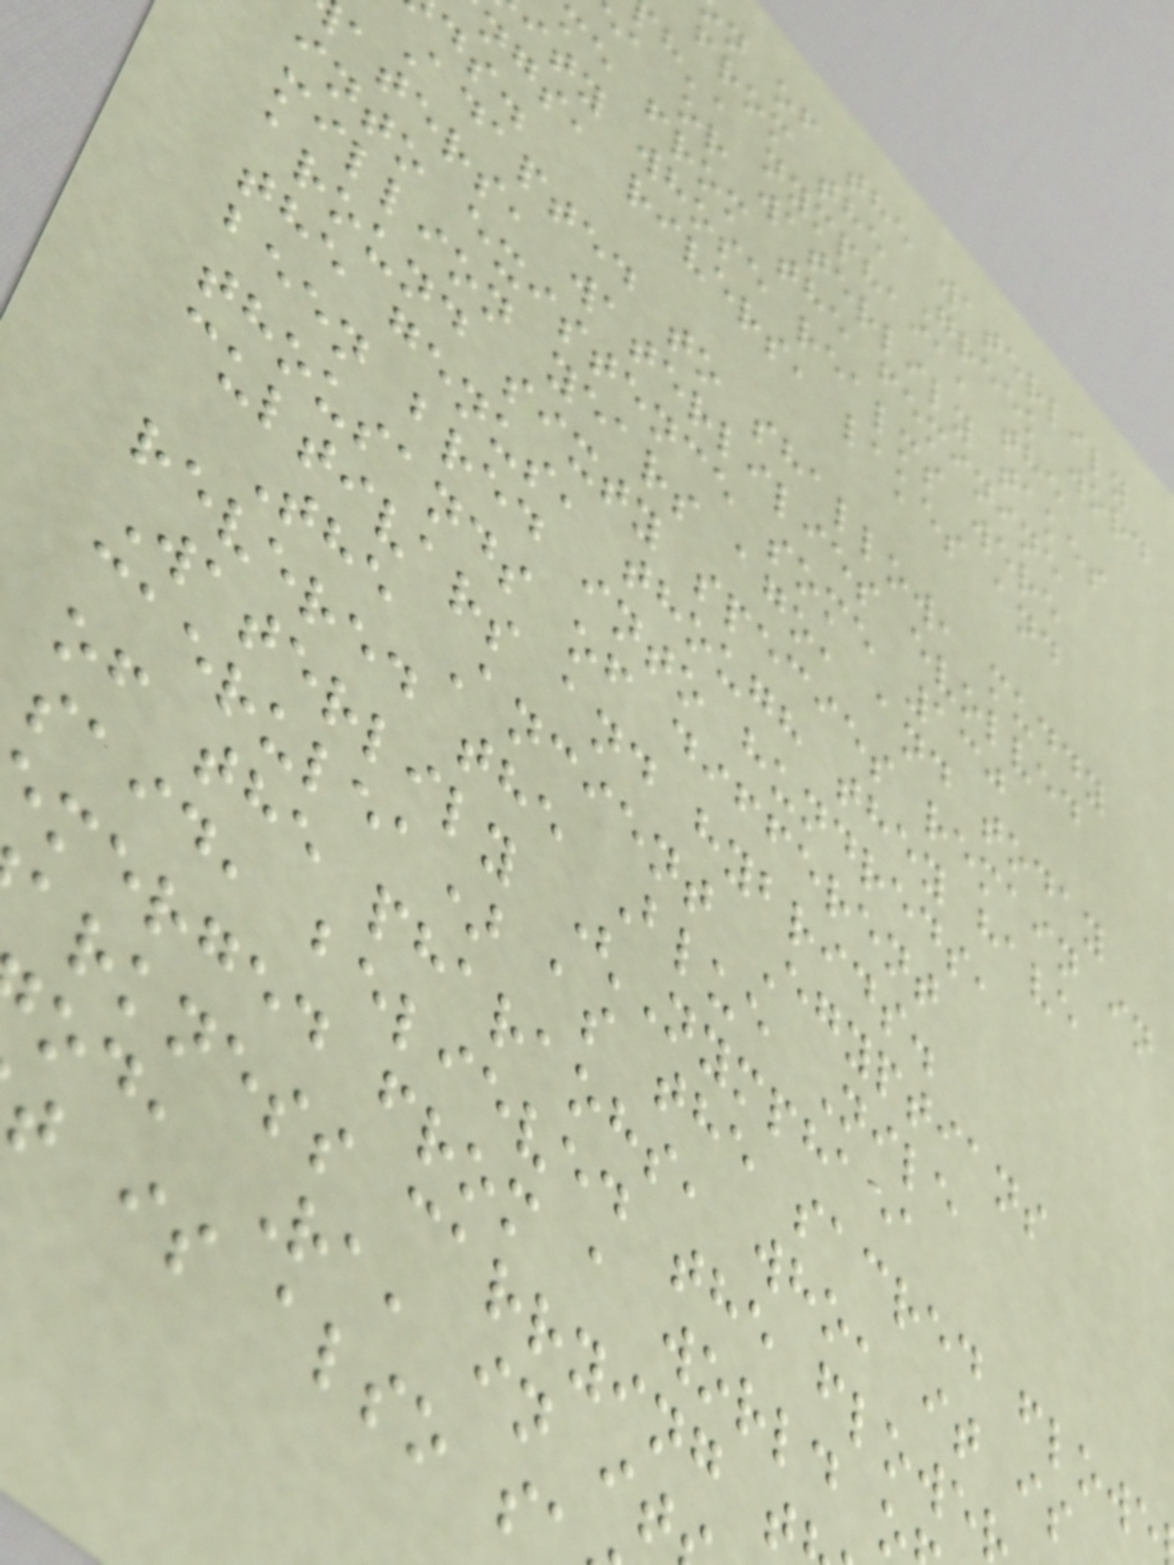n of the waterlily
from the Greek word
h', nymphaia, the
a or waterlily takes
me from the feminine
ity whose realms were
ngs, rivers, lakes and
Adapted to shallow, muddy
aters, waterlilies evolved
into existence some 130
million years ago, and today
around sixty species remain in
the genus, though they have
been bred into hundreds,
thousands of different
cultivars and hybrids.
The Ancient Egyptians
revered the Blue Nile
Waterlily (Nymphaea
caerulea) as the sacred flowe
of the pharaohs, who, it is
said, believed the flowe
merged from a world
arkness carrying t
od, Ra, in it
t is also s
